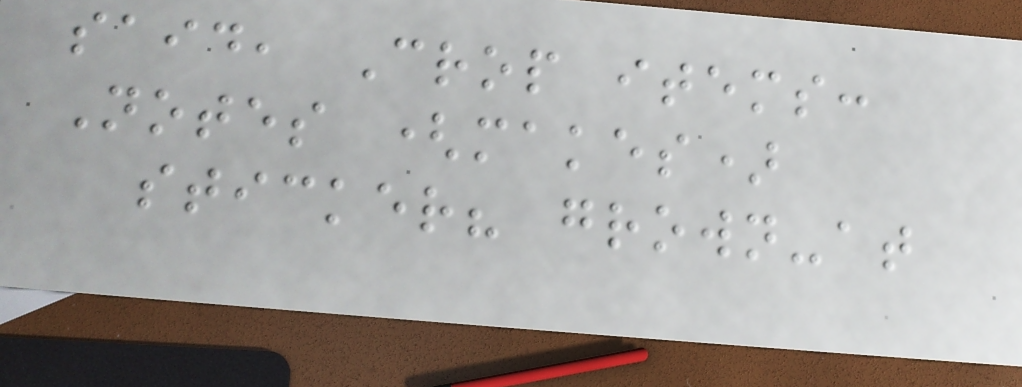said, Crop items:
Notes (makes)
sticker? grown-at
